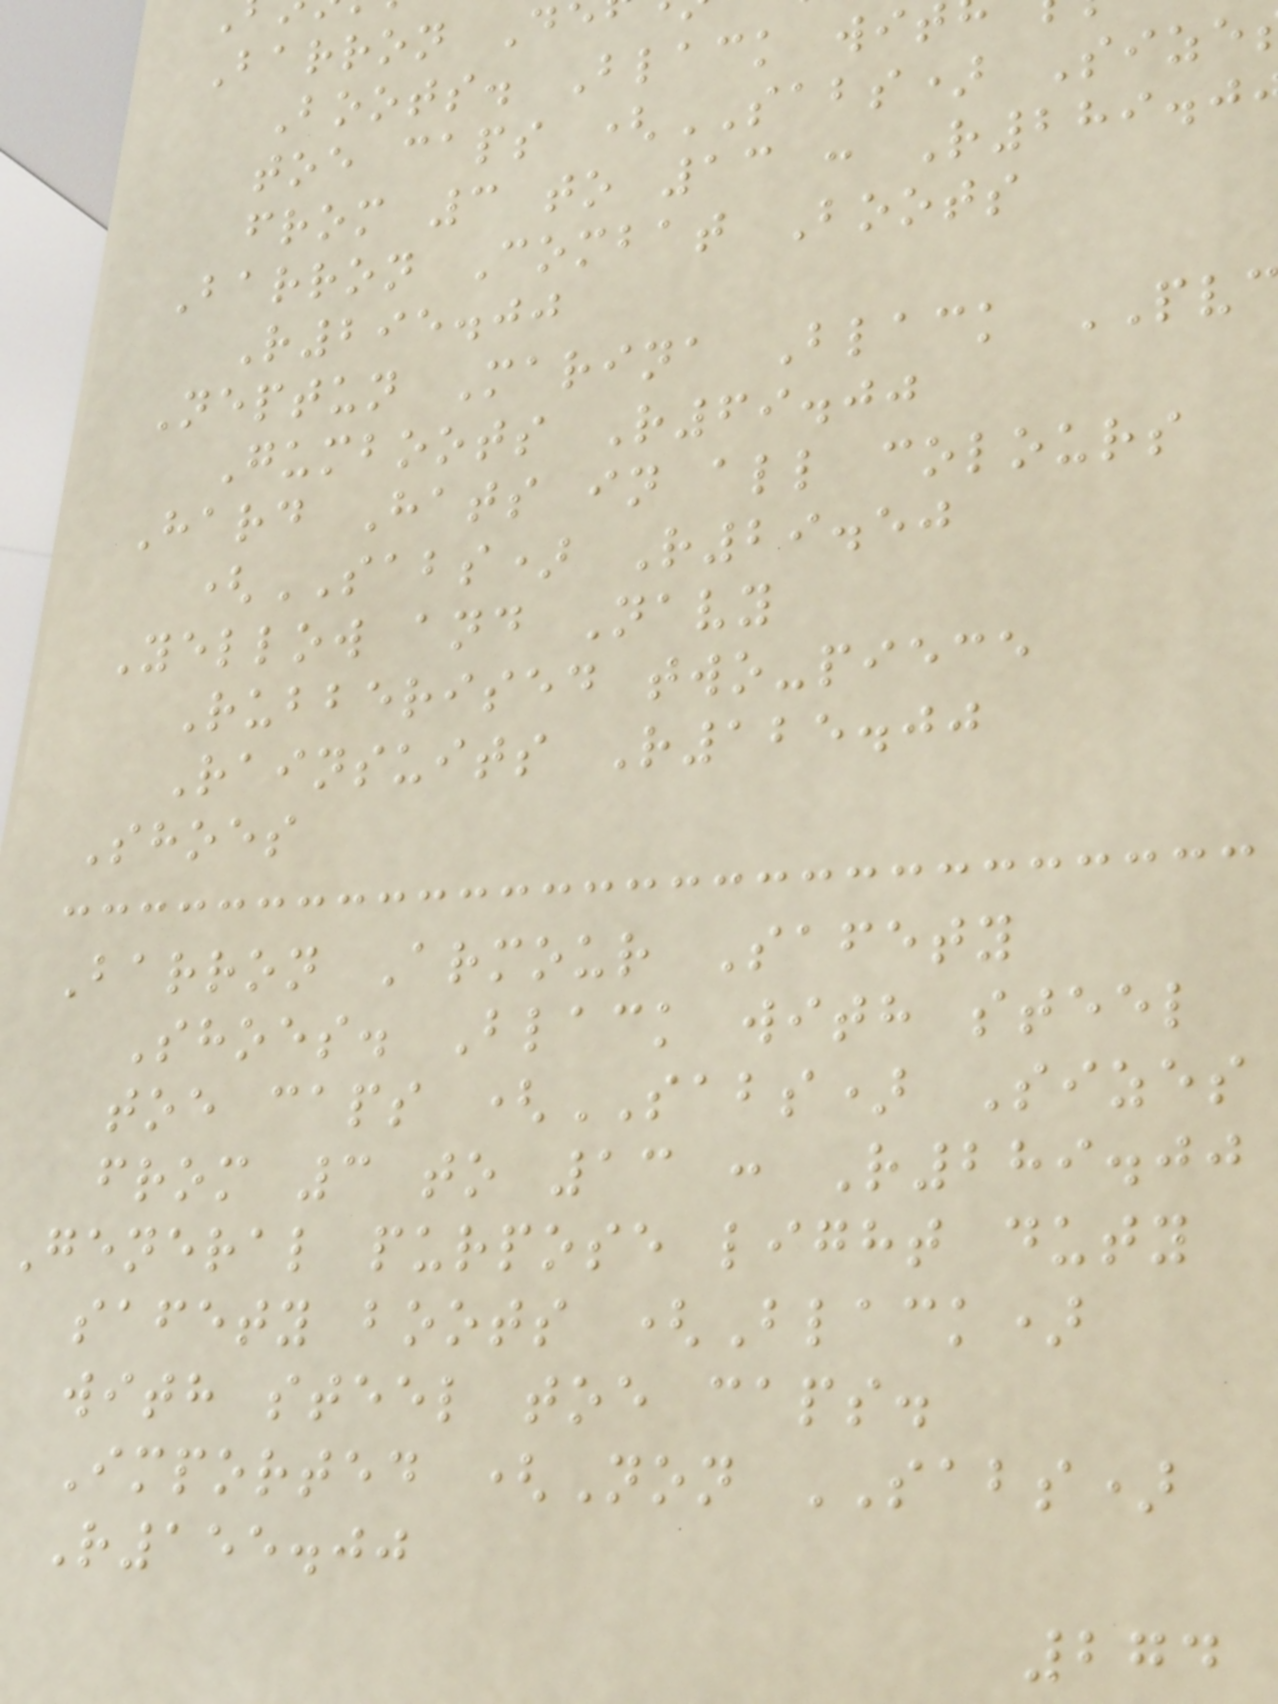Barron D
Boots. Black wit
toe caps (SABS) Size
from 3 to 13 : R289.0
Barron Combat Boots
R295.00
Neptun Marina Black PV
Gumboots R69.00
Hard Hats in all colours
(SABS) R29.50
Yellow and Navy
Rubberised two-piece
Rainsuits R125.00
Shoes
Barron Armour Safety
Shoes. Black with steel
toe caps (SABS) Sizes
from 3 to 13 : R289.00
General purpose light duty
safety boots (Black)
with steel toe caps.
Imported (Non SABS)
R155.00
274
